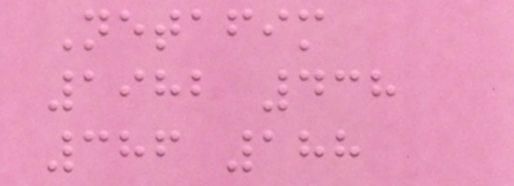Netafim
1982 438
386 188
